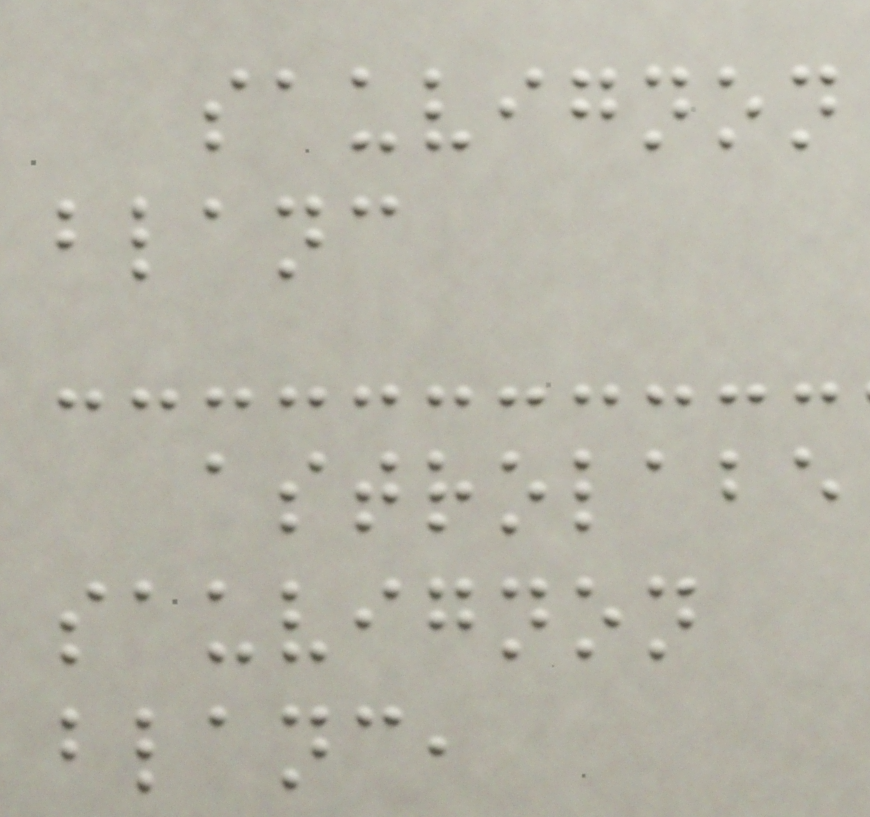sauvignon
blanc
astrolabe
sauvignon
blanc,
